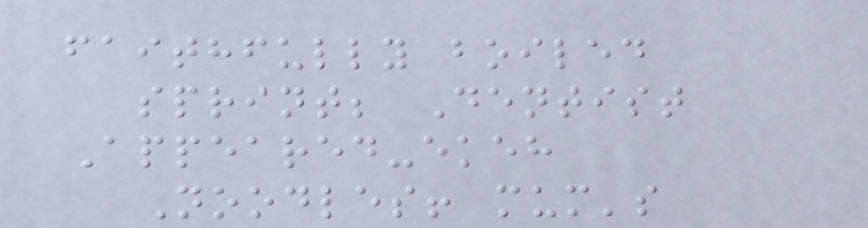faithfully boiled
sprint; Dentist
Appeared-ekeh
Noodles! mum's
